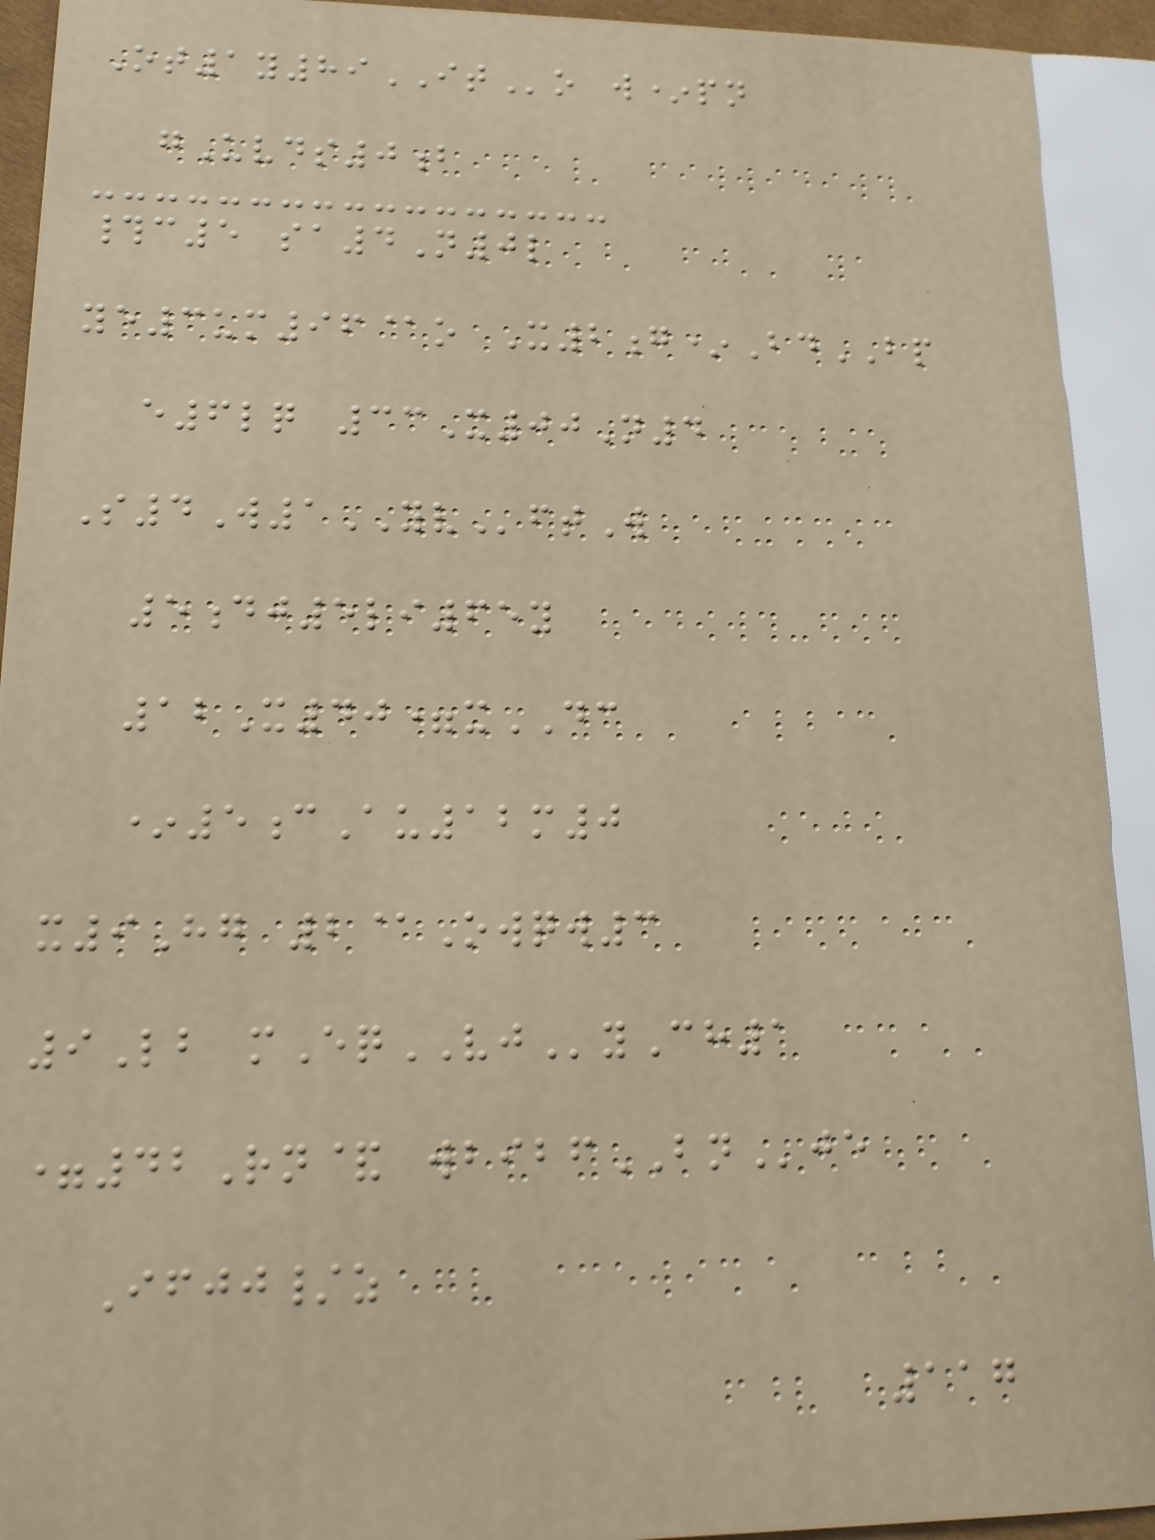Ot1y89ITo w*pn
gUvds0b
#c5 sa4N0l
ye3um96@o X2g*BdBP
e6lq 33X00N4
S4W1YVftW
5dj5li65y
12X40=xDC
*5cAu12m0
x9Hg 2@Owqw3
9Lb mEqVJyCh1
=42Rn& wbibfBNje
Ifjj/z
117
